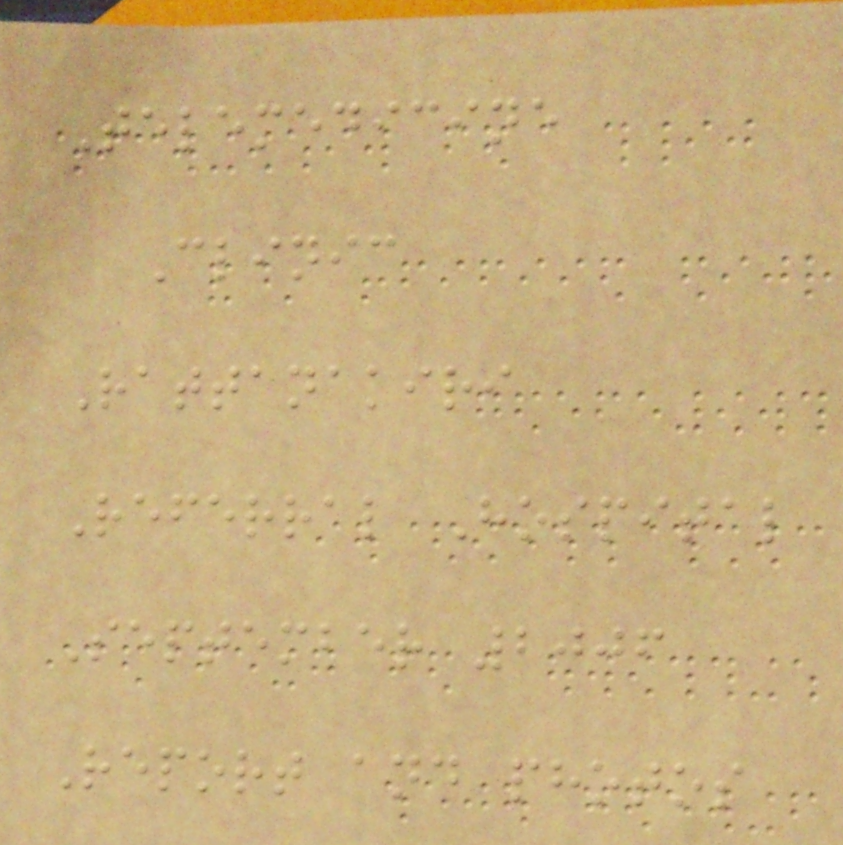Telemedicine
Clinic
Rattanakiri
Referral Hospital
September 2006
Report and photos
